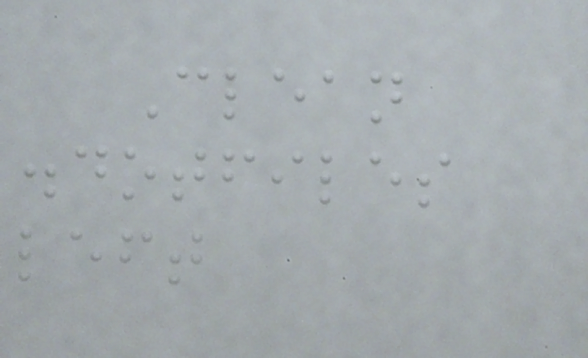Clean
.dotfiles
left
